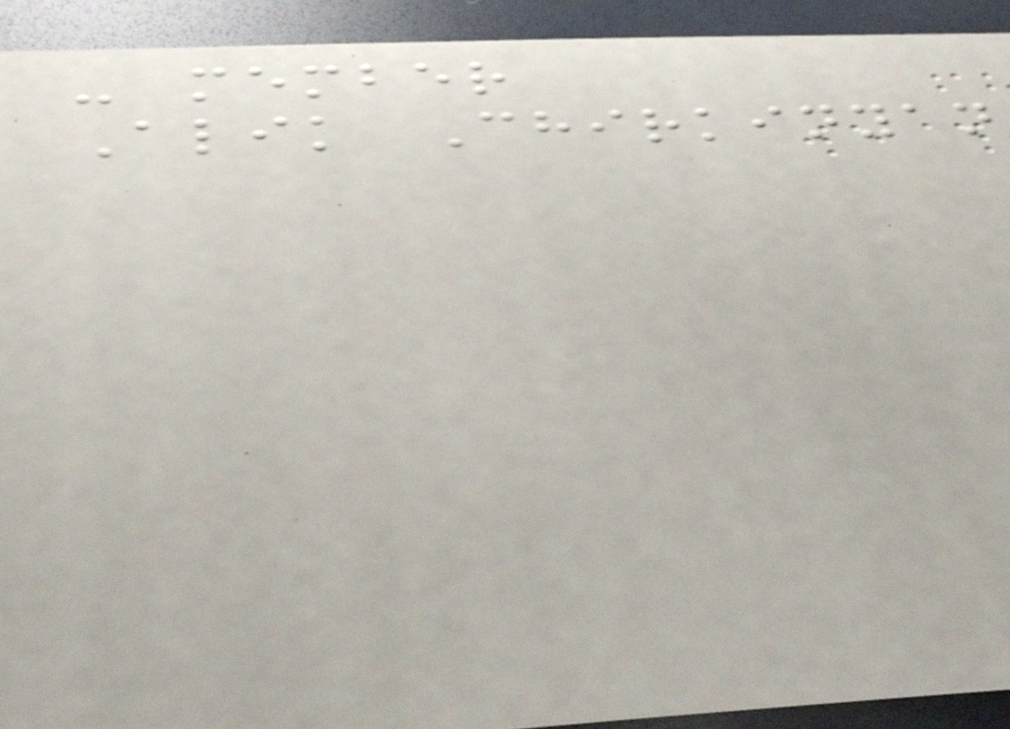- member
Alik Chirkinyan
